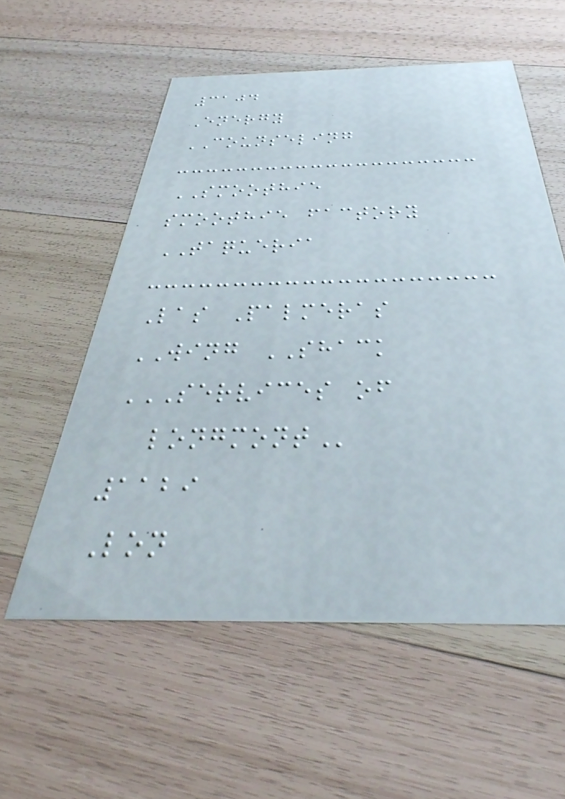3104
Energy
COUNSELING
SMOOTHIE
smoothie factory
TAQUERIA
Las Palmeras
WING SHACK
SERVICES OF
LONGMONT
1129
Lon
